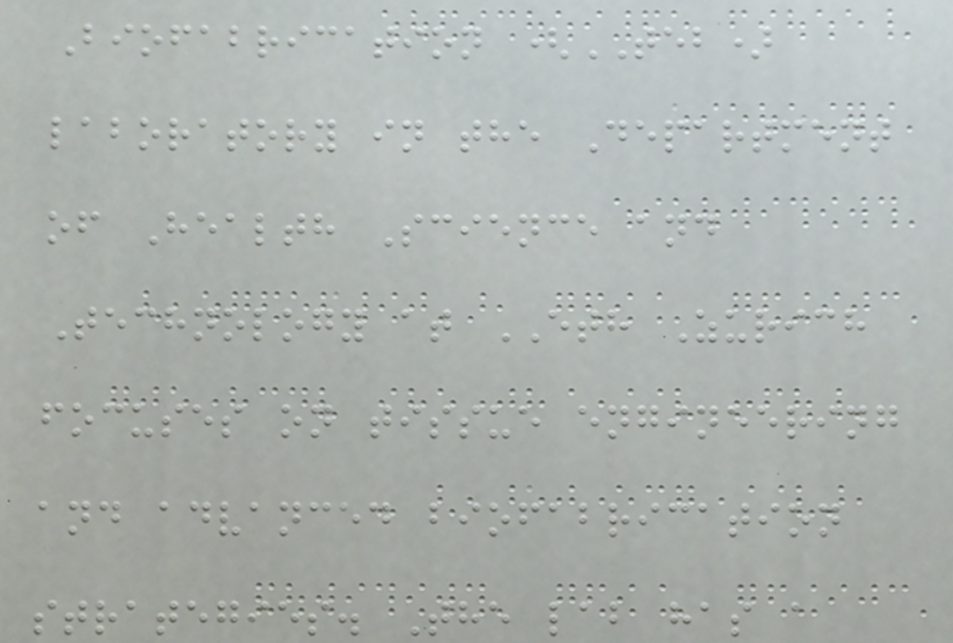Biofabrication (TEB)
laboratory in the Department
of Health Science and
Technology at ETH Zurich
focuses on tissue engineering
and advanced biofabrication
strategies. The lab has a
